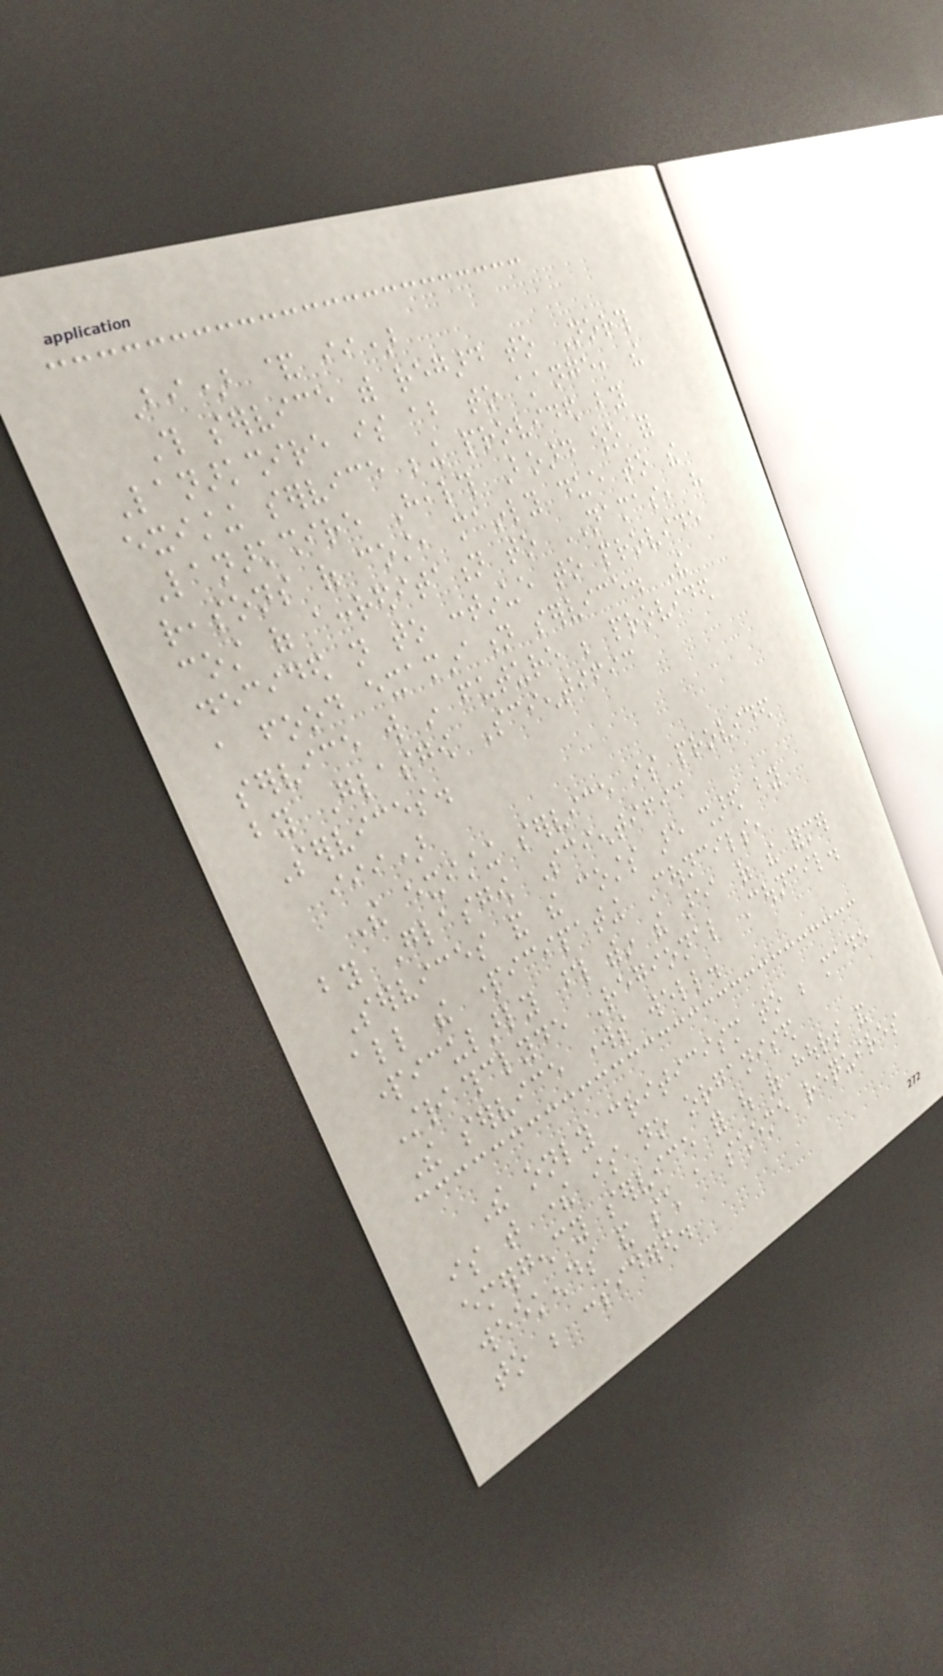Bi) & ii)
This service with regard to North
Lanarkshire is about to change, the
existing service being provided by
Lanarkshire Health Board who for
reasons of cost, mainly due to the
cost of accreditation to NAMAS, have
decided not to continue to provide
a food examination service. The
service will in future be provided
by Glasgow Scientific
Services.
iii)
The existing service is provided
by Glasgow Scientific
Services and the costs are shared by
all the participating Councils,
particularly those within the area of the former
Strathclyde Regional Council.
The service works well.
The only criticism to be made
is that there is no organised
emergency service for out of hours and
weekends and such a scheme requires
to be considered.
